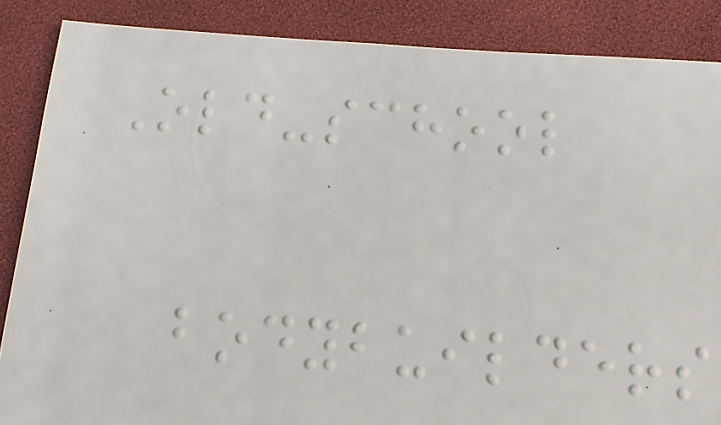Old-school
bodybuilders
